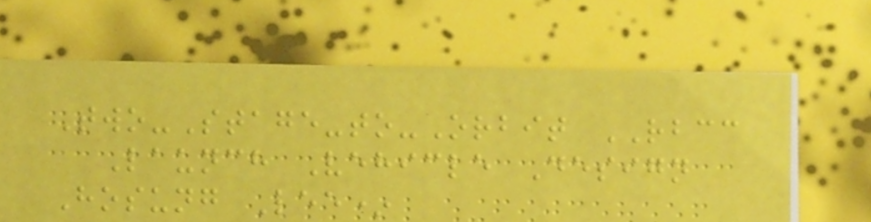Two-Stage-to-Orbit RBCC
Launch Vehicle Design
Hosung Lee*
